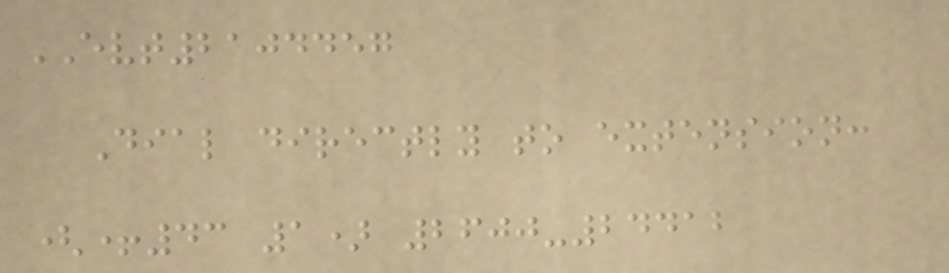EVT2104457
Dial directly to extension:
(+43 1) 2600-24412
